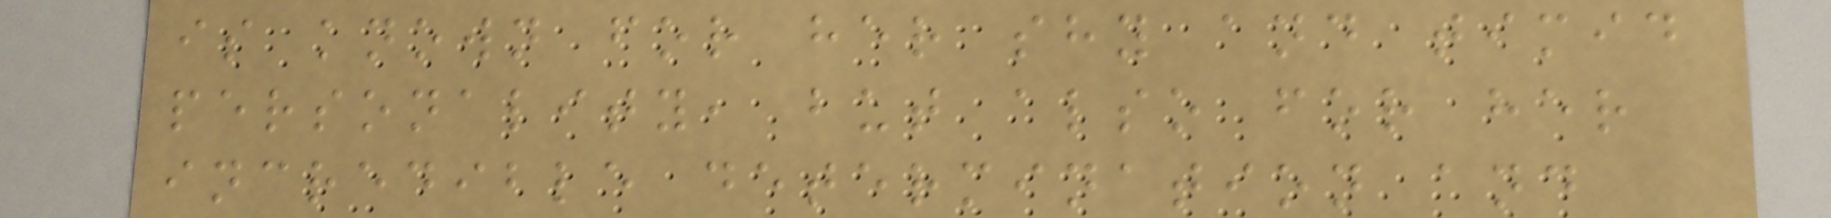is known for her shy and timid
personality, but also for her
incredible determination and
